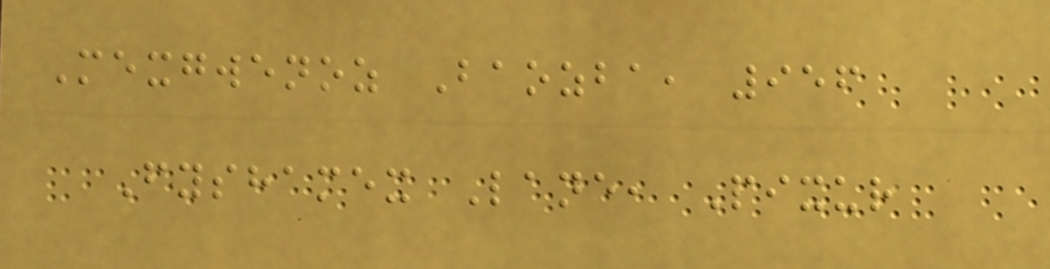Mexgwenoz Baozba, 956
Fyshamex Lane, Pixur
